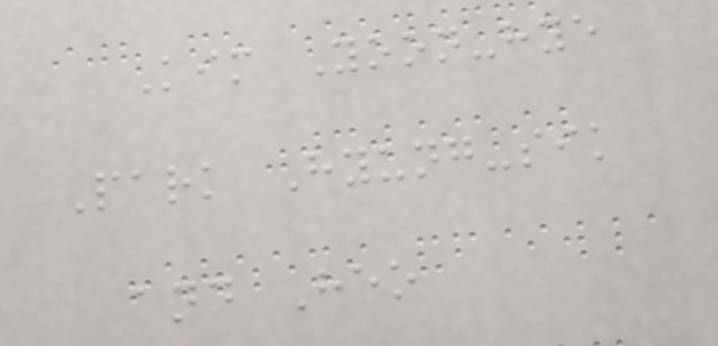Kim Yoon-hye
Park Hyung-sik
and Heo
